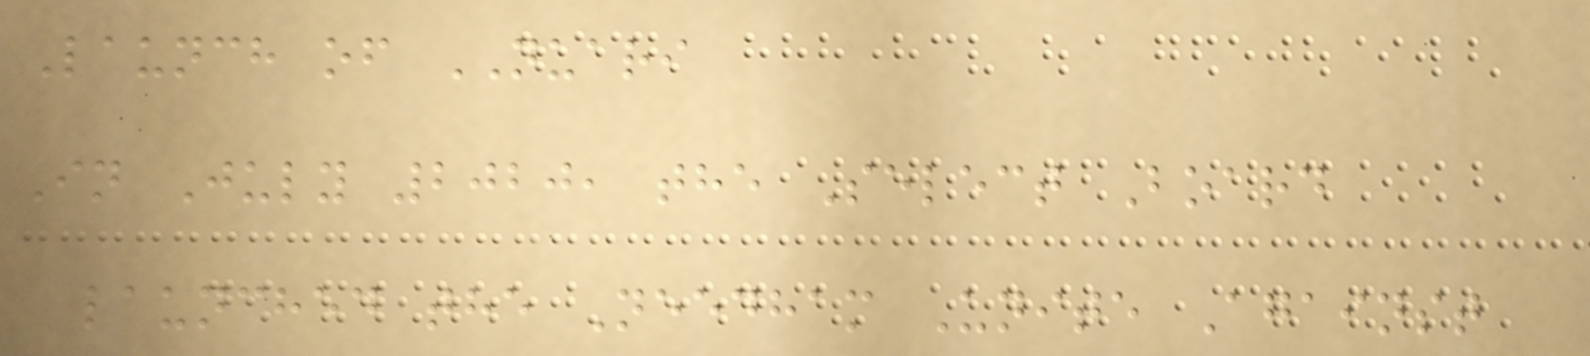Launch of NUARI
In July 2020, the Select Board
launched the Needham Unite Against
